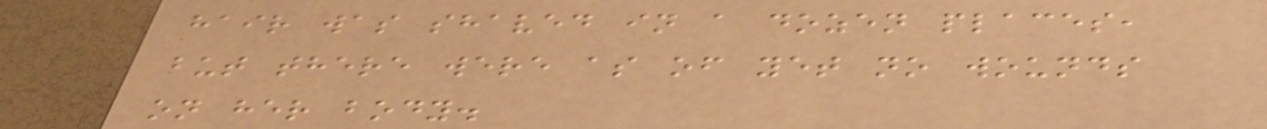hair was shaved in a dozen places,
but there were as of yet no wounds
on her body.
